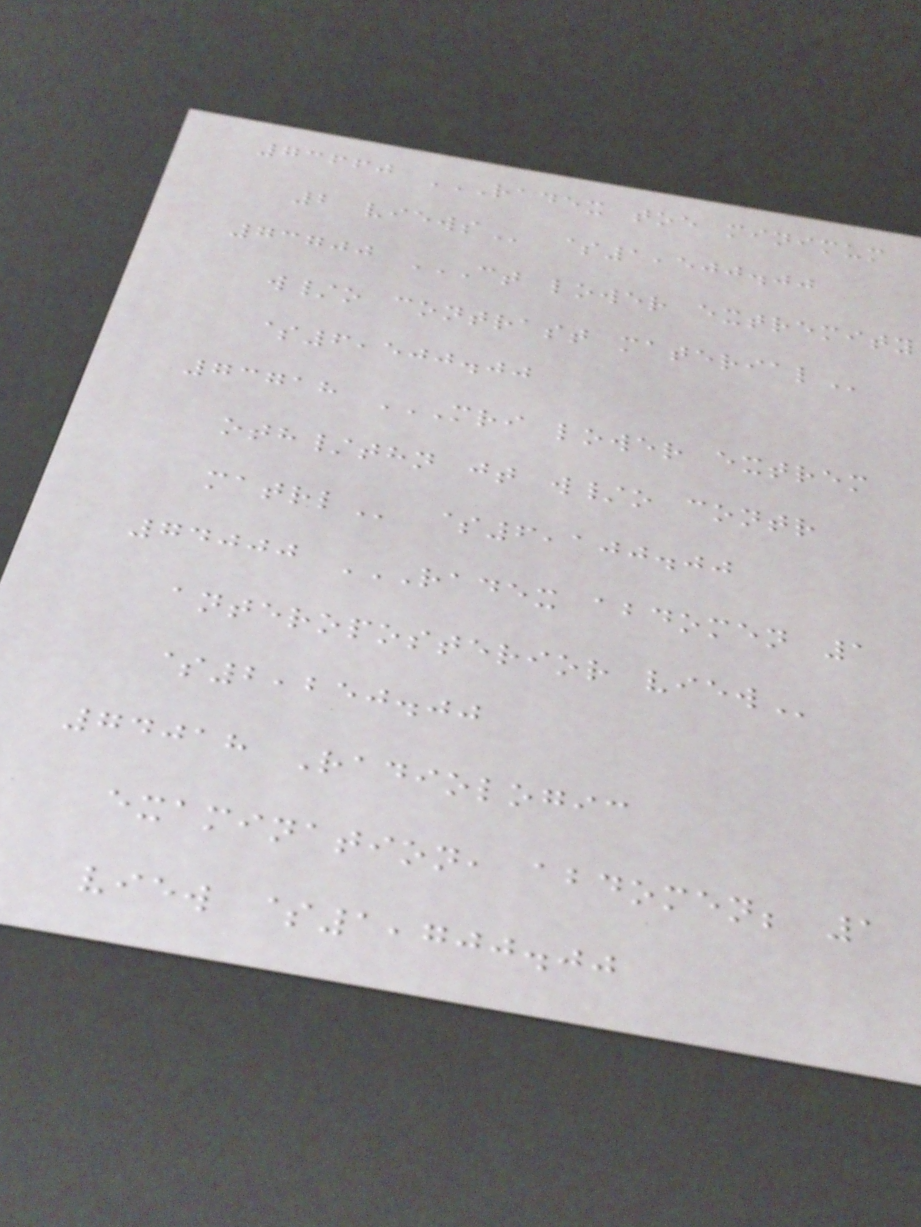73660 RADEX TOE MINIMUM
2 VIEWS $1,500.00
73700 CT LOWER EXTREMITY
W/O CONTRAST MATERIAL
$6,500.00
73718 MRI LOWER EXTREM
OTH/THN JT W/O CONTR
MATRL $6,100.00
74000 RADEX ABDOMEN 1
ANTEROPOSTERIOR VIEW
$2,250.00
74018 Radiologic
examination, abdomen; 1
view $1,700.00
